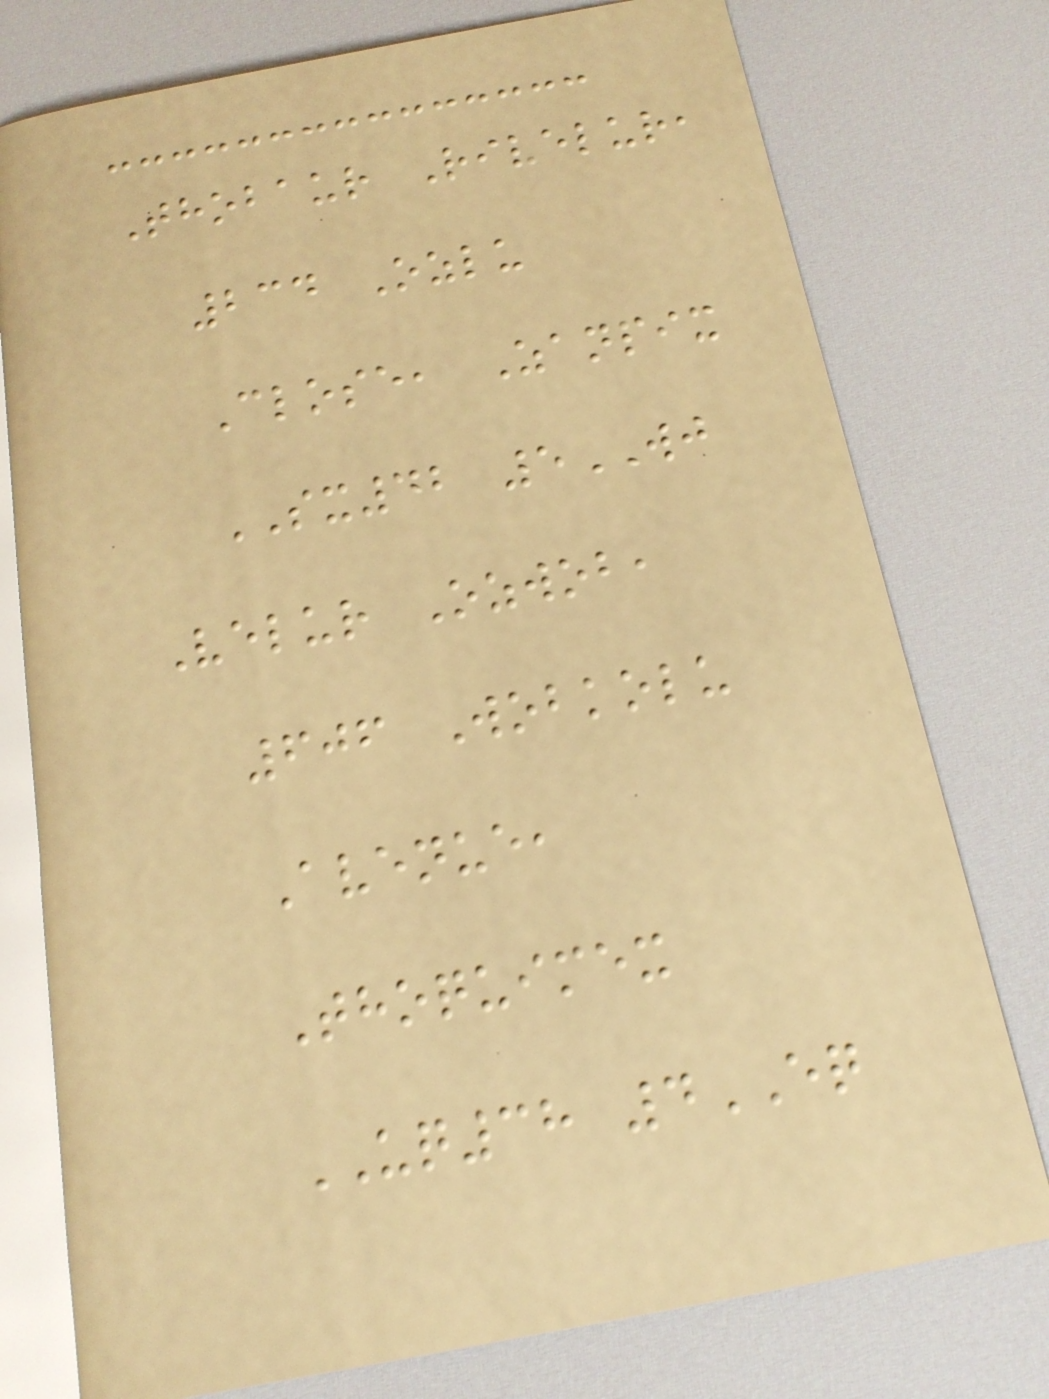Thobaur Rivelur,
234 Ozlu
Close, Zanpix
SX42 5WJ
Velur Ozwob,
606 Wobkolu
Avenue,
Thoquimex
UQ38 4EQ
